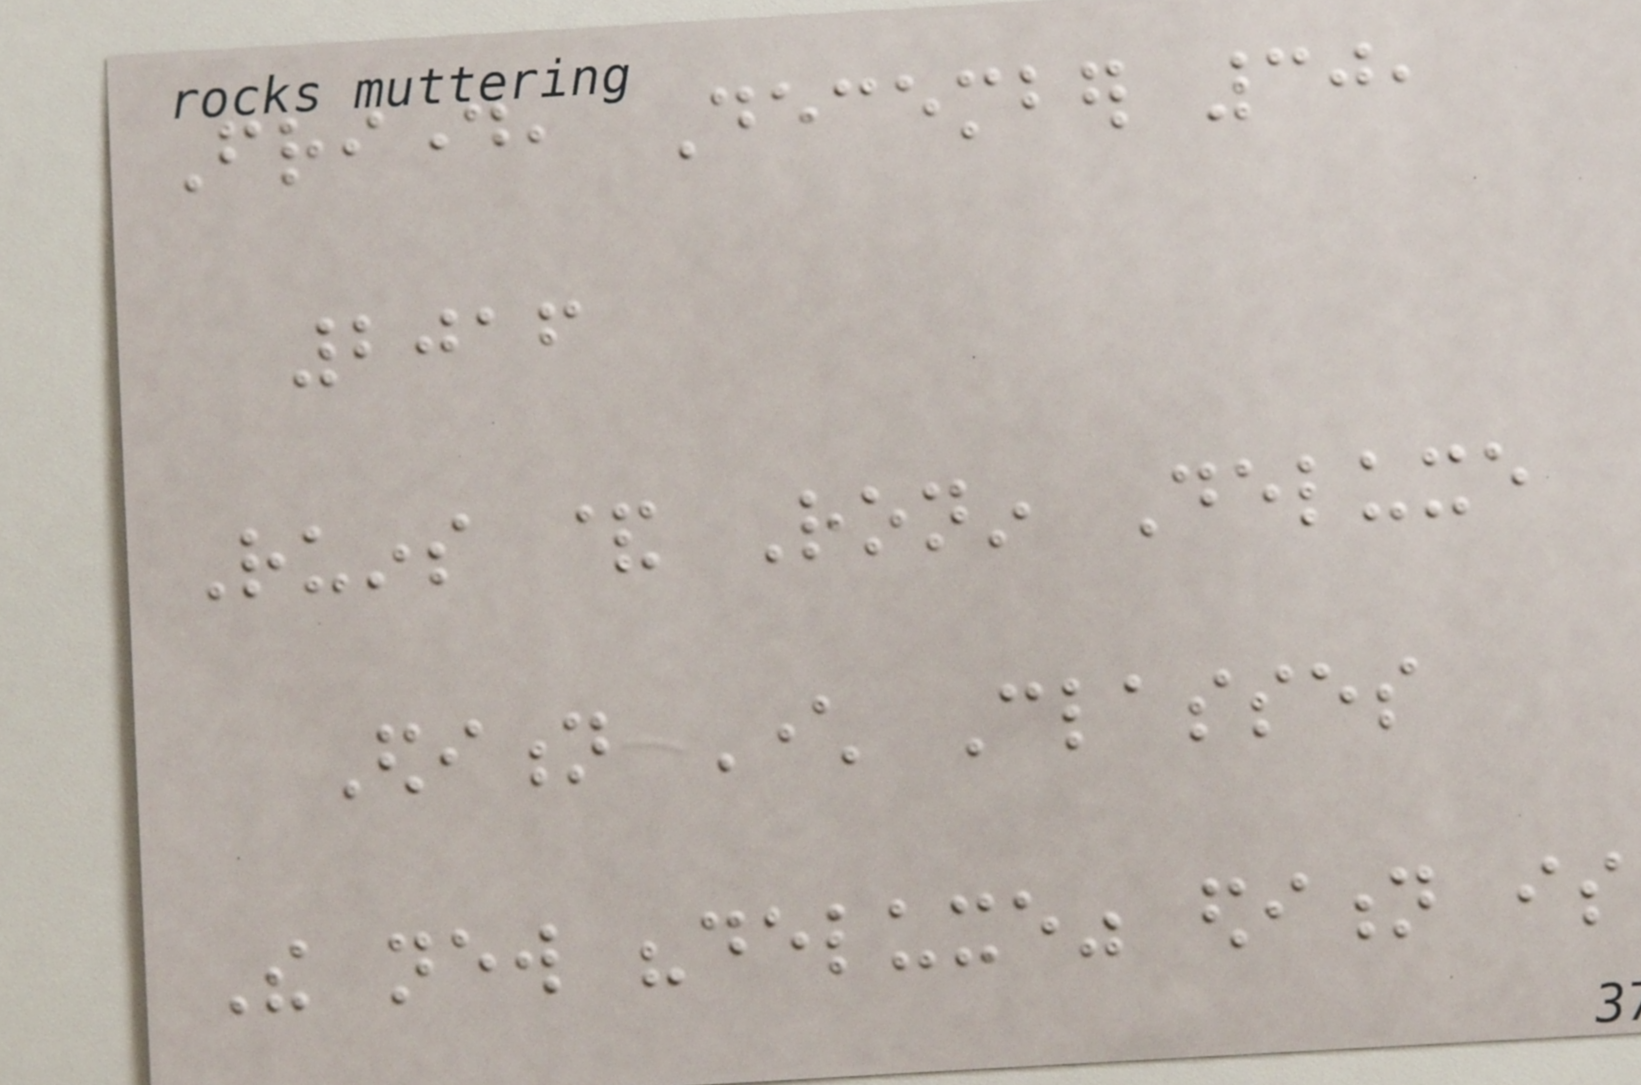Friday, December 30,
2016
Ruins & Ronin Deluxe
Edition Character Classes
The new "deluxe" edition is
